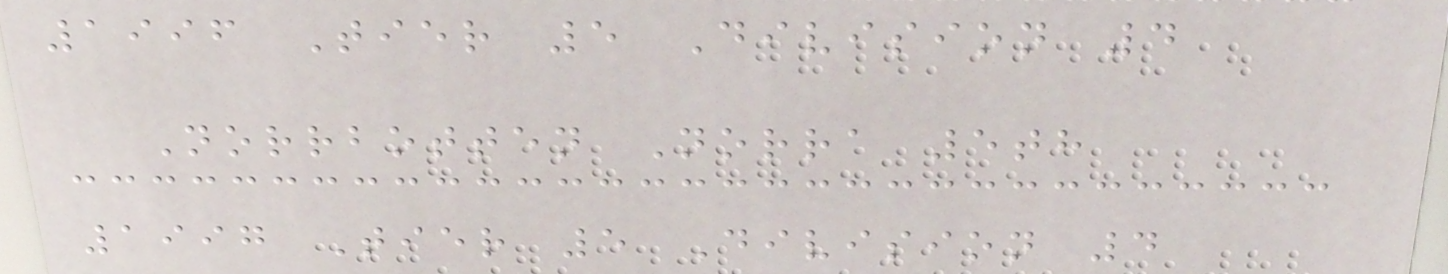1996 Tier 5 Division 4
Norrbotten Norra 5th
1997 Tier 5 Division 4
